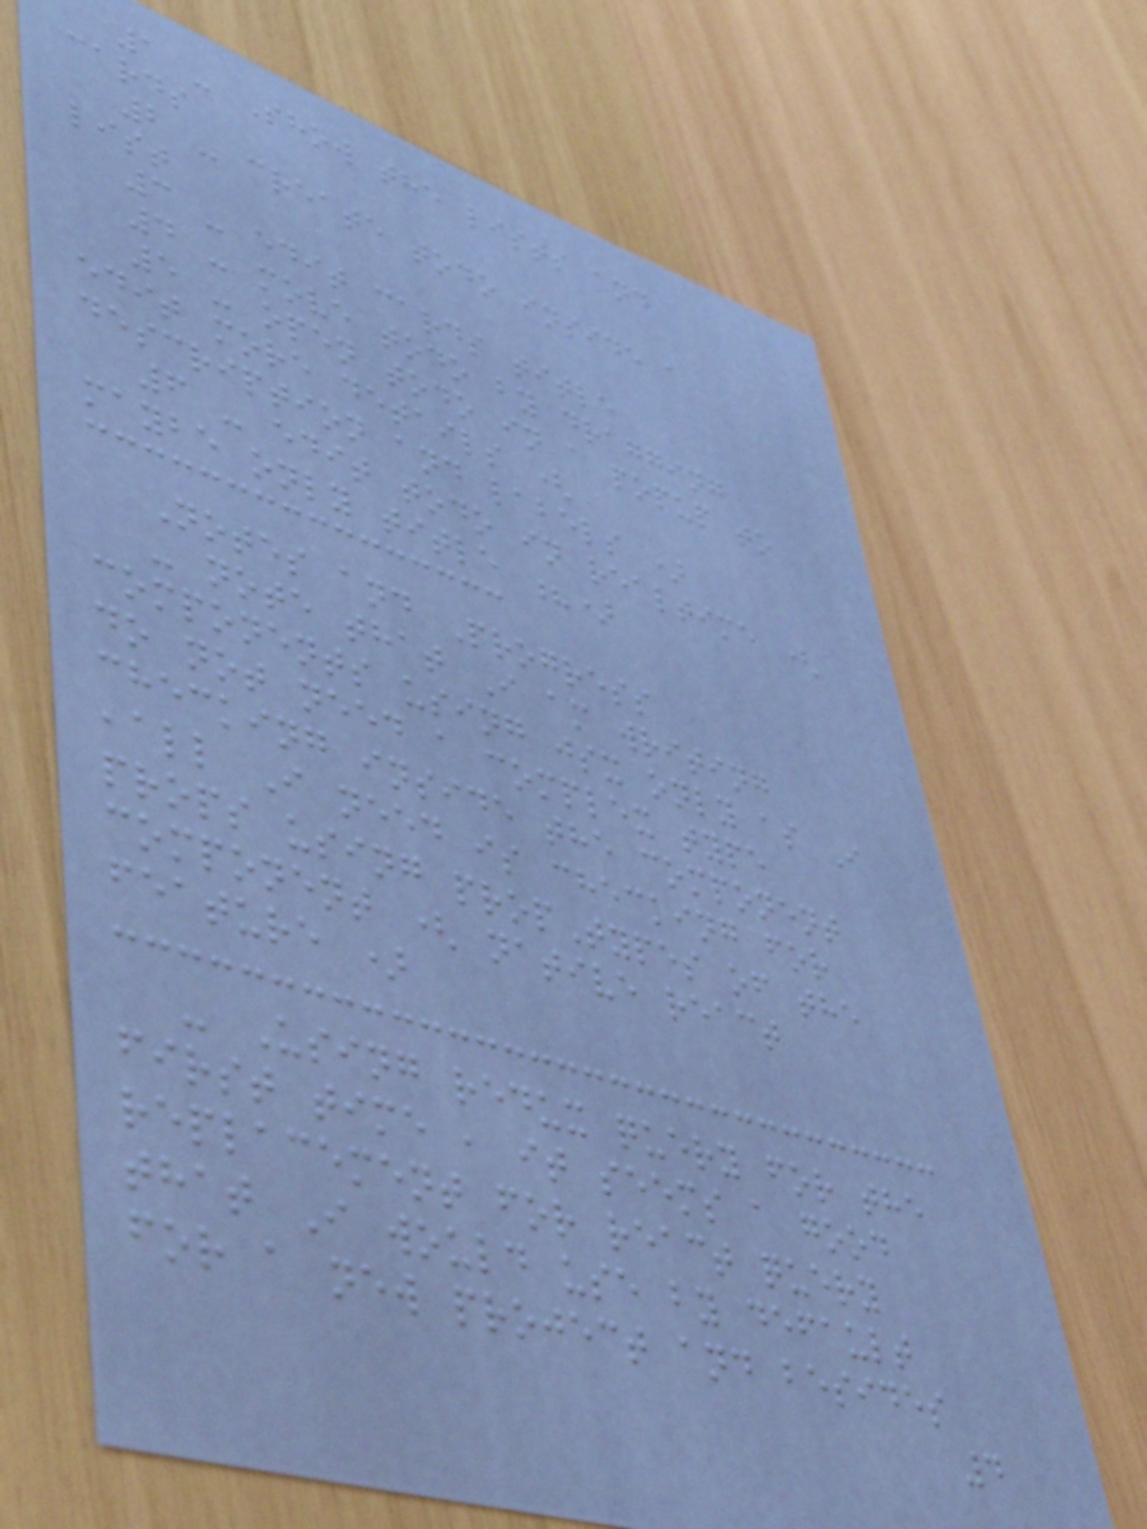1 - Show the lists and
cards
2 - create todo inside a
list
3 - edit cards title
4 - move todo by dragging
5 - open todo in a popup to
edit more details (
description and labels )
6 - edit todo in realtime (
maybe only title ?)
Notes and Progress
- note that I am writing
components using jsx only as I
do not need a complex type
checking inside the component
,all I need is checking for
props using propTypes of the
component ( native react
feature )
- Using redux query for the
first time , it seems a good
replacement for react query
that I would use by default
for a new project and besides
4
